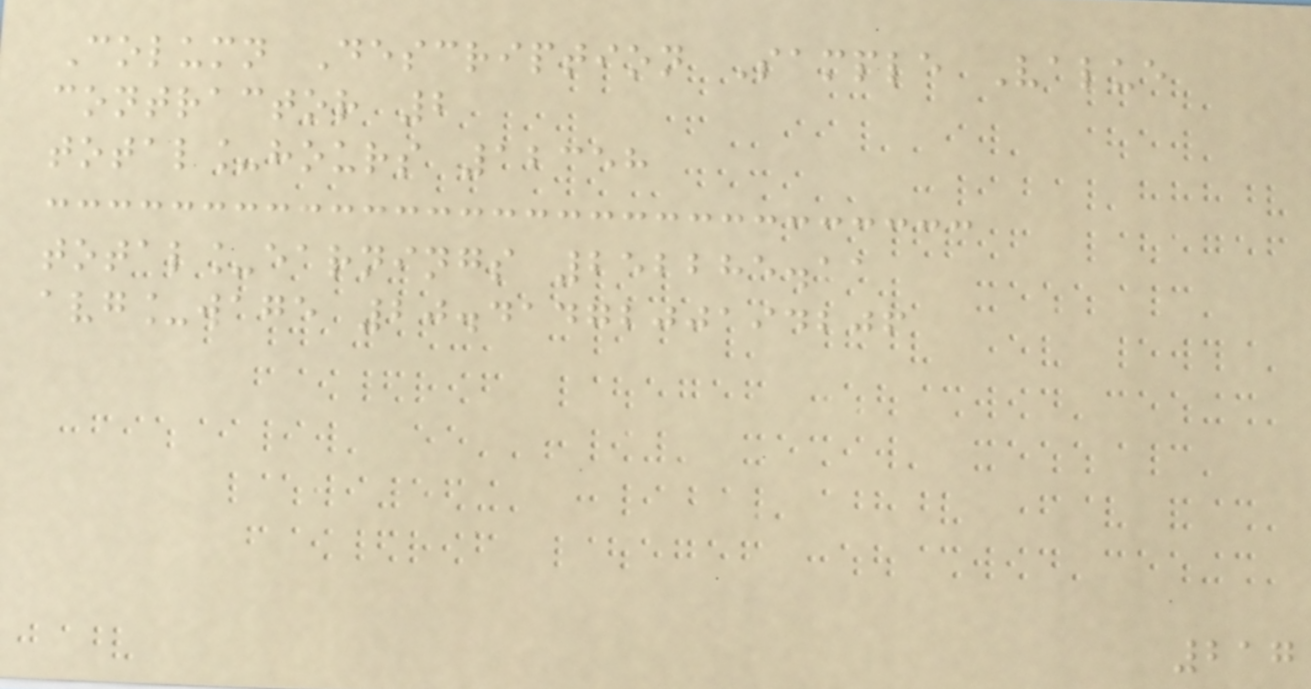Column Description Sample Value
contractor 2
total_hours 12358
total_earnings 252285.11
avg_wage 20.4147200194206
217
